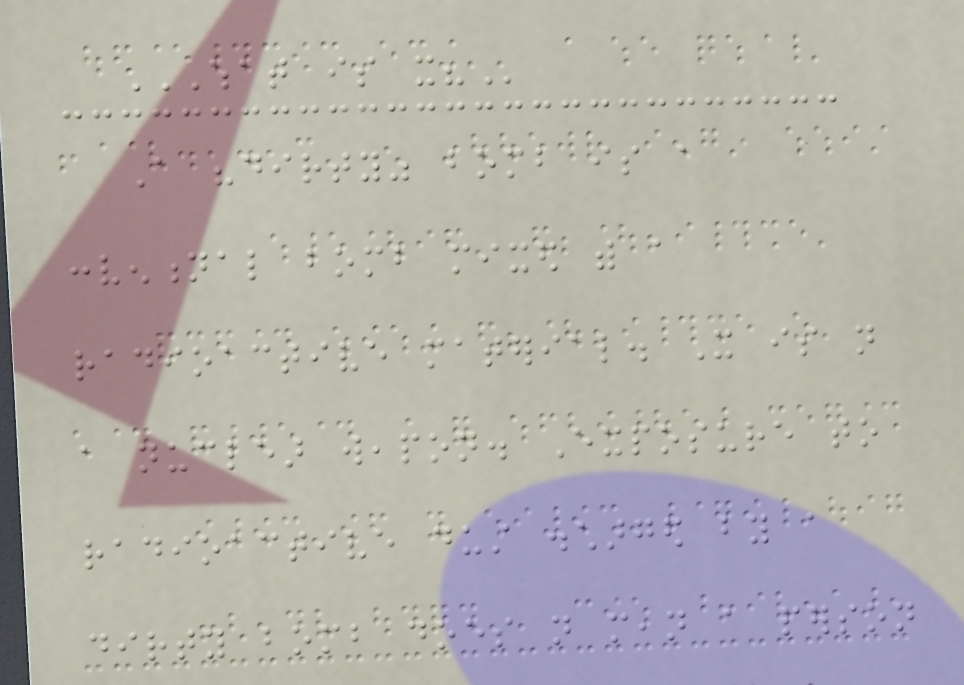WHAT IS IT?
A "dirty" bomb is a
conventional bomb mixed with a
radioactive material. It is not
a nuclear weapon. Exposure to
radioactive dust discharged by a
dirty bomb does not mean a person
